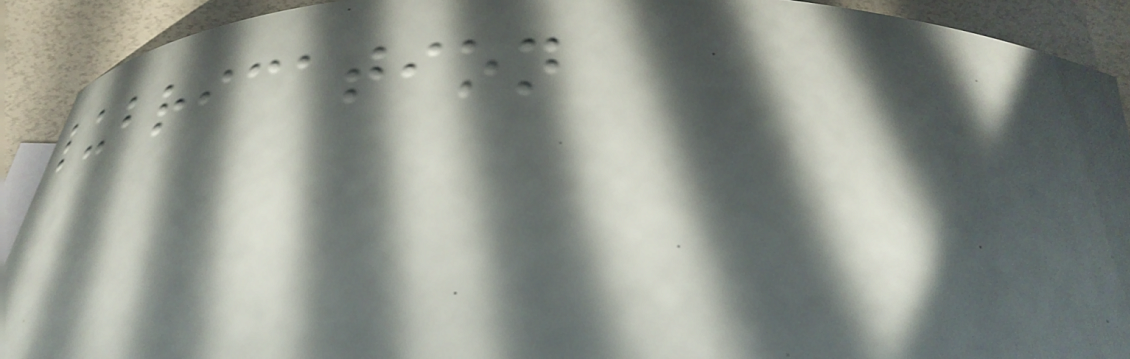lubrication
